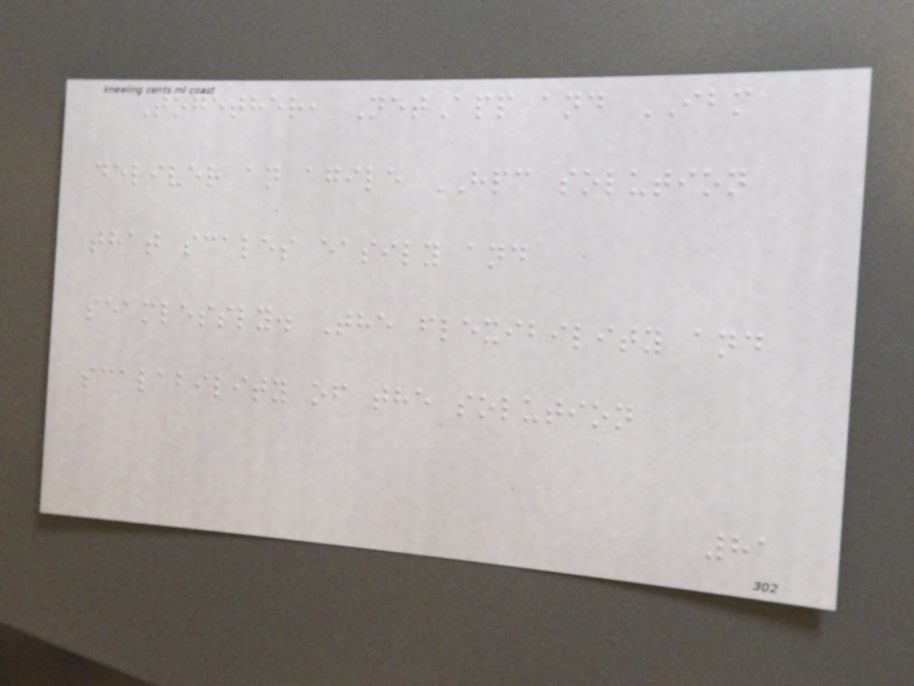Together, NetApp and IBM
deliver an agile HPC solution
that scales easily and
seamlessly. The flexibility and
scalability of the solution
81
